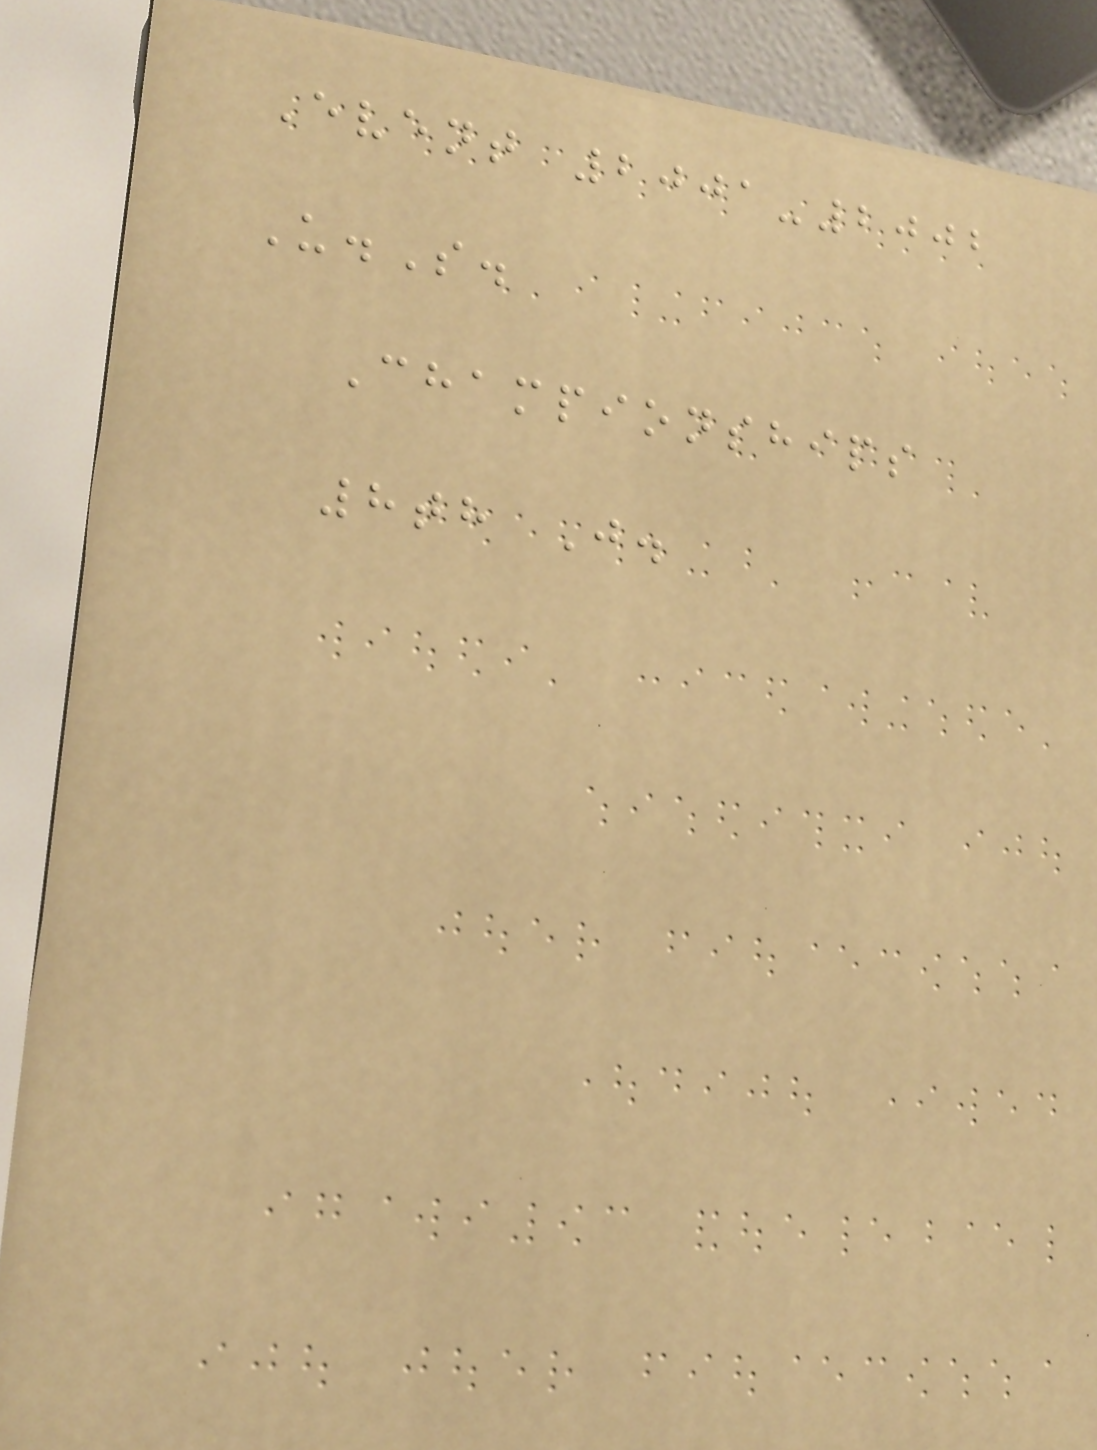Event 2001-2002
U.S.
Championships
8th J.
